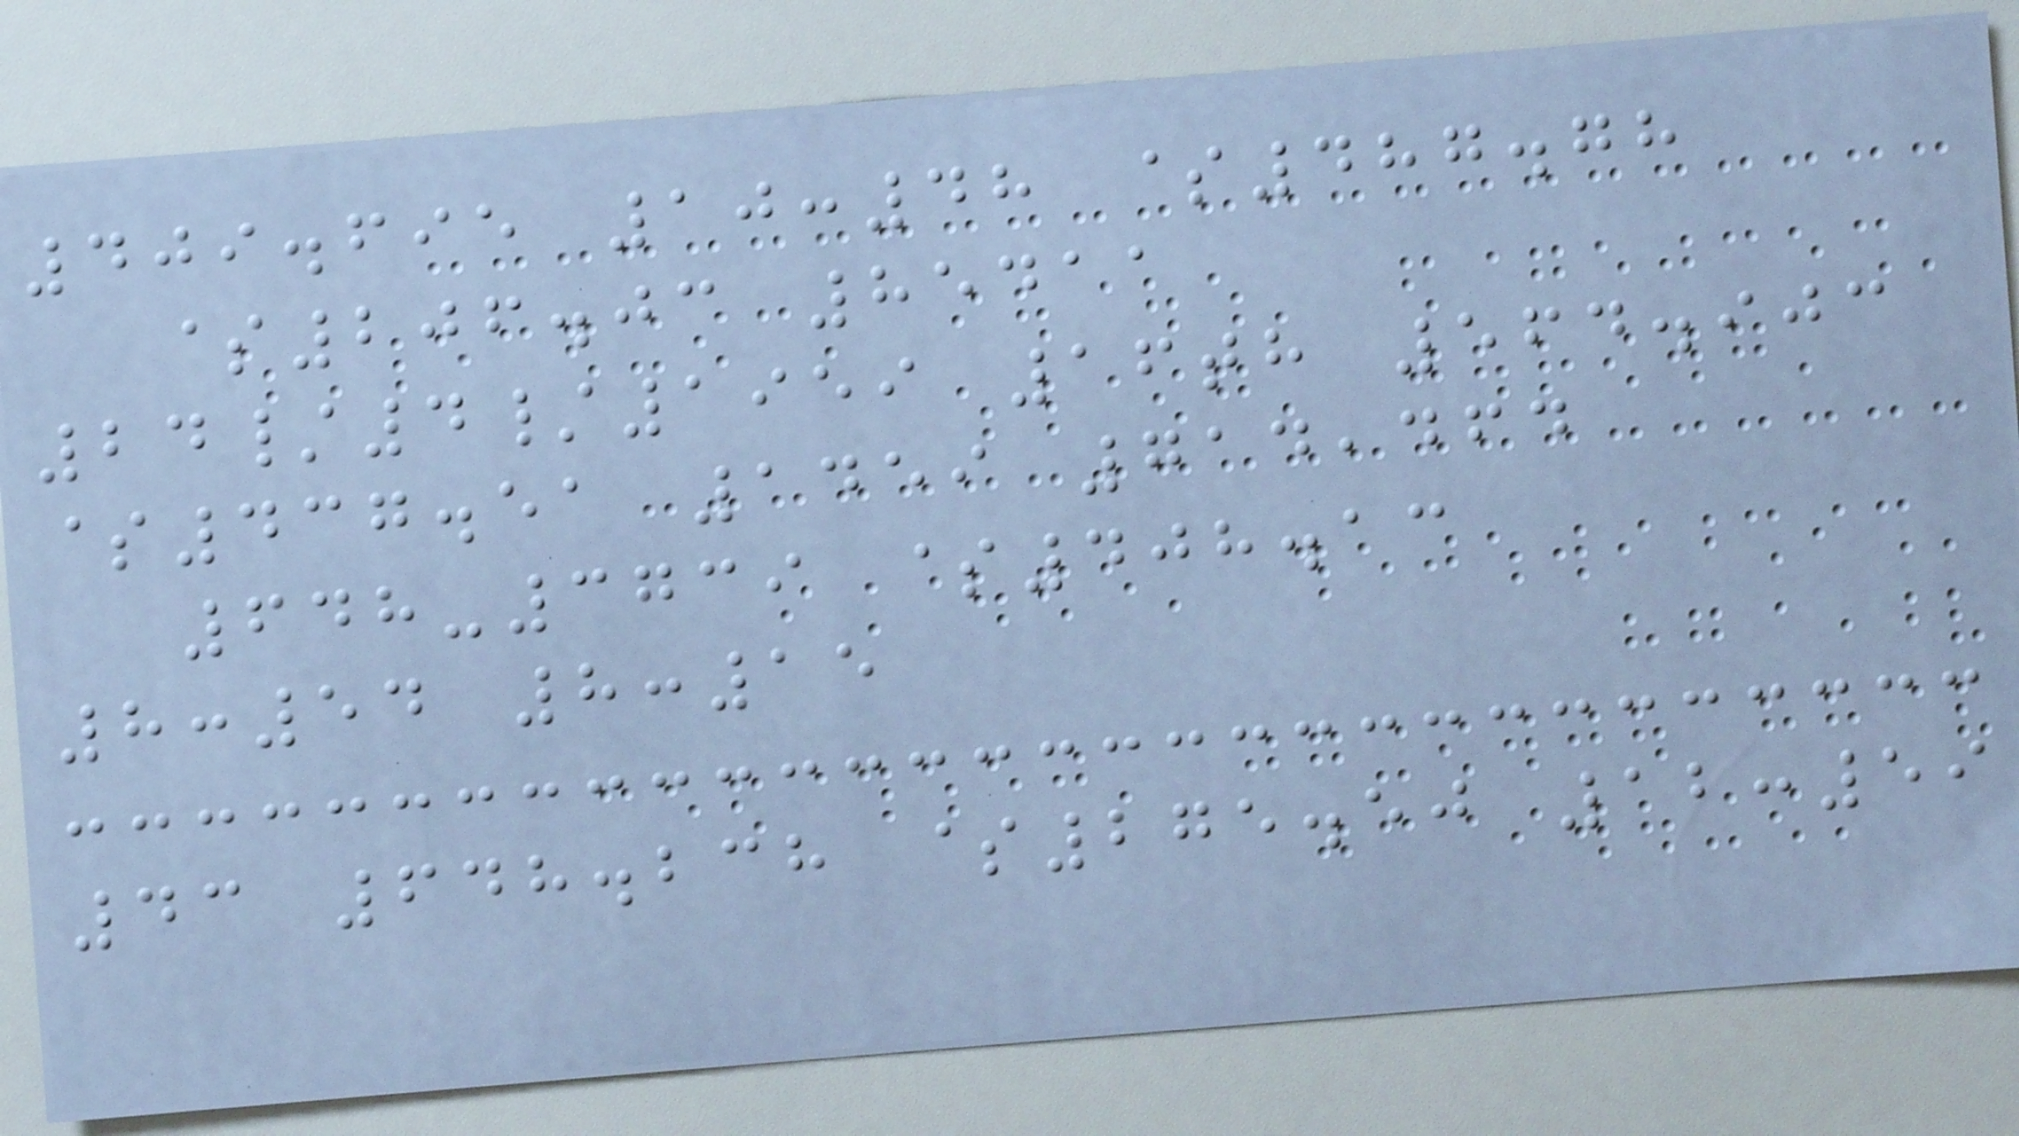409.695 10:48 $487.78
$206.03 85411
24/4/1959 16th 564.903
$437.51 1459 714,464
648-3739 $408.13
8:54 8:15
43 648.238 $275.50 12:59
